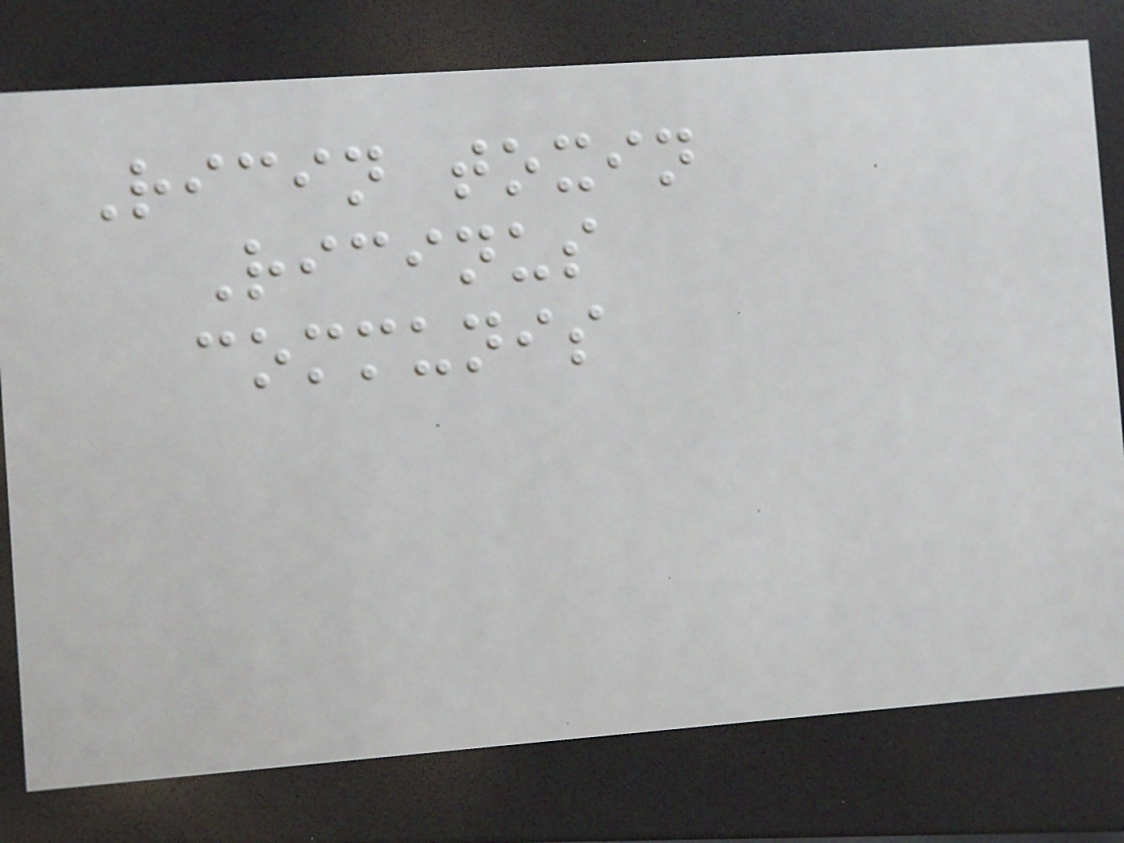Ricin toxin
Ricinus
communis
